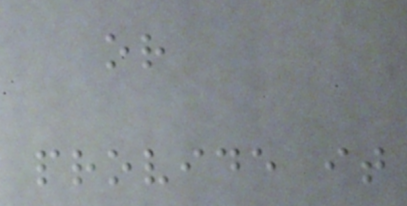or
provide it
